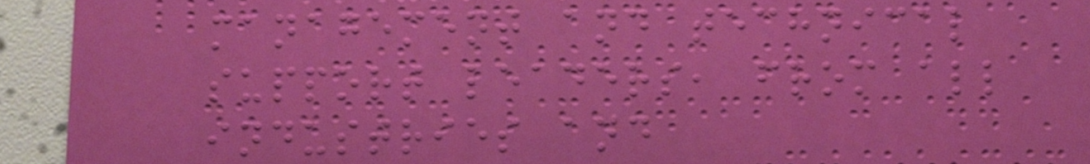management and technical
support leaders, from all
industries and
